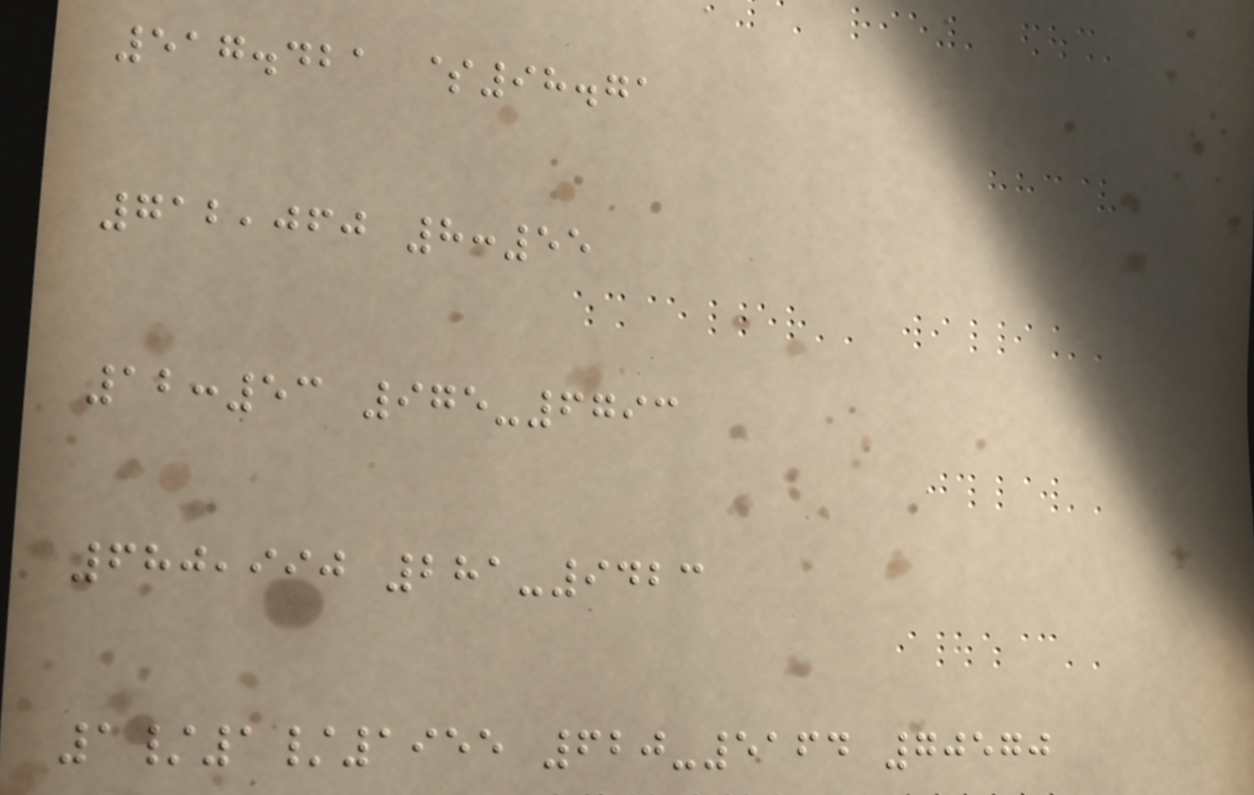517.421 $98.71
712,060 8:55
12:53 975-6793
680,990 281-9423
1/1/1955 620-5164 70570
